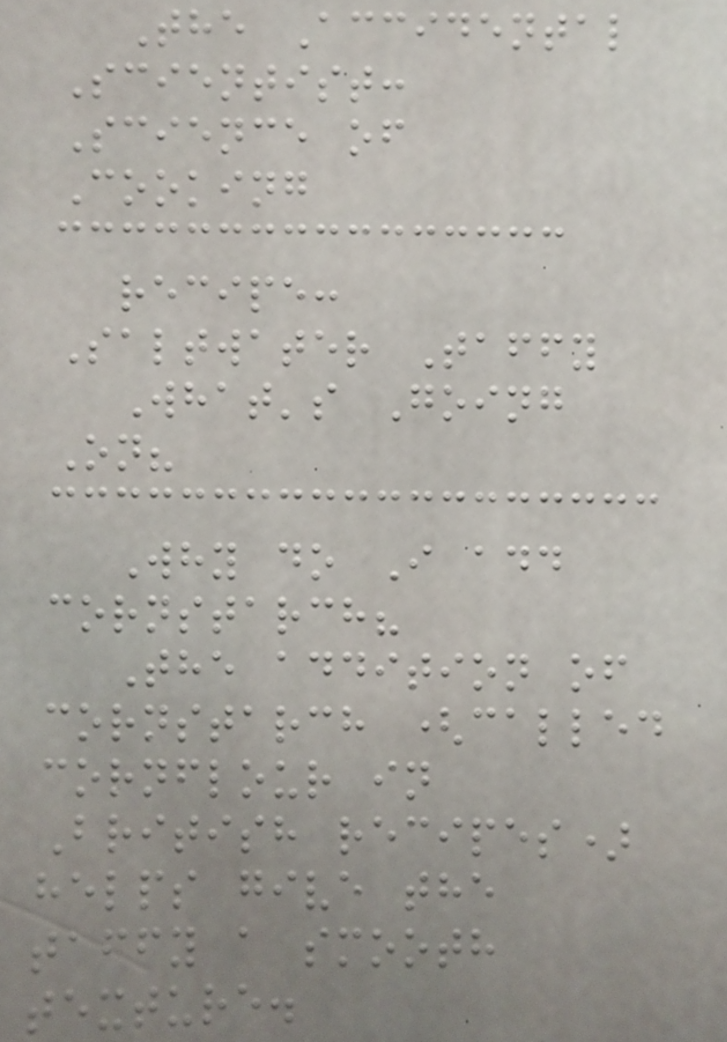The Accidental
Scientist:
Science of
Cooking
recipe:
Saltwater Taffy
What's Going
On?
Why do I add
cornstarch?
The addition of
cornstarch (called
cornflour in
British recipes)
helps give the
taffy a smooth
texture.
